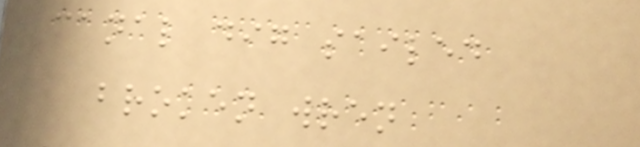canal dig sailed
broken wren
